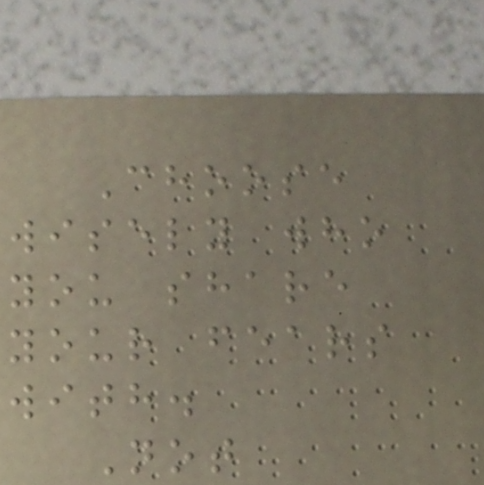Choose
wisely who
you share
your fears
with.
Not
